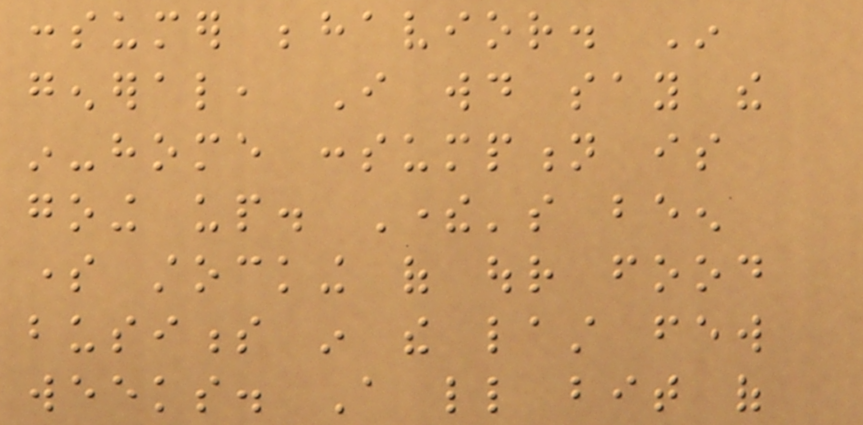consumer behavior. In
general, I would say the
in-home consumption is
going up. There's been
some stocking of our food
business in the last few
weeks. A little bit of
